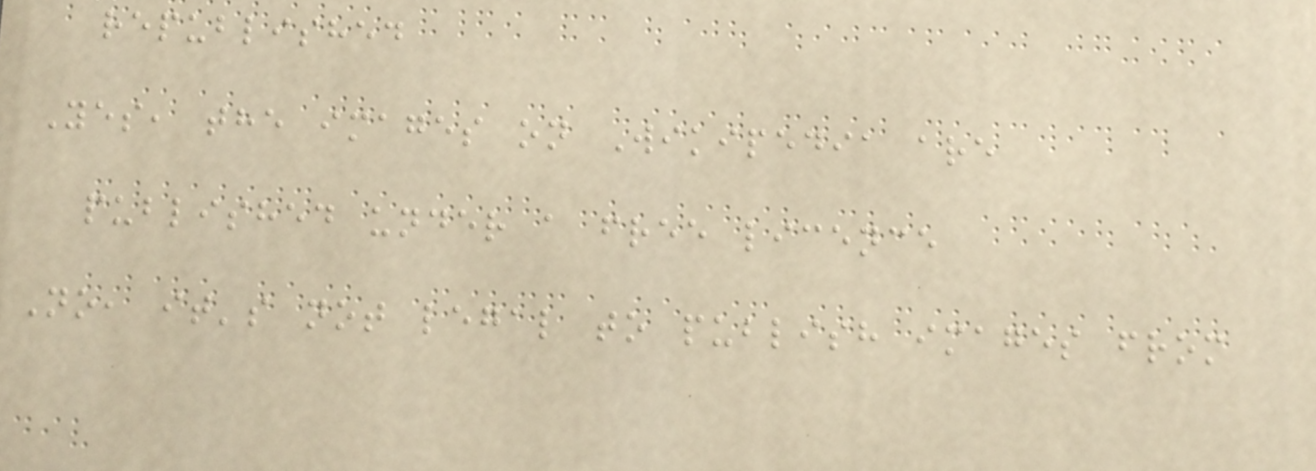republished
Yes, the images on Wikipedia are
published under a free licence
No, it's not legal to publish images from
